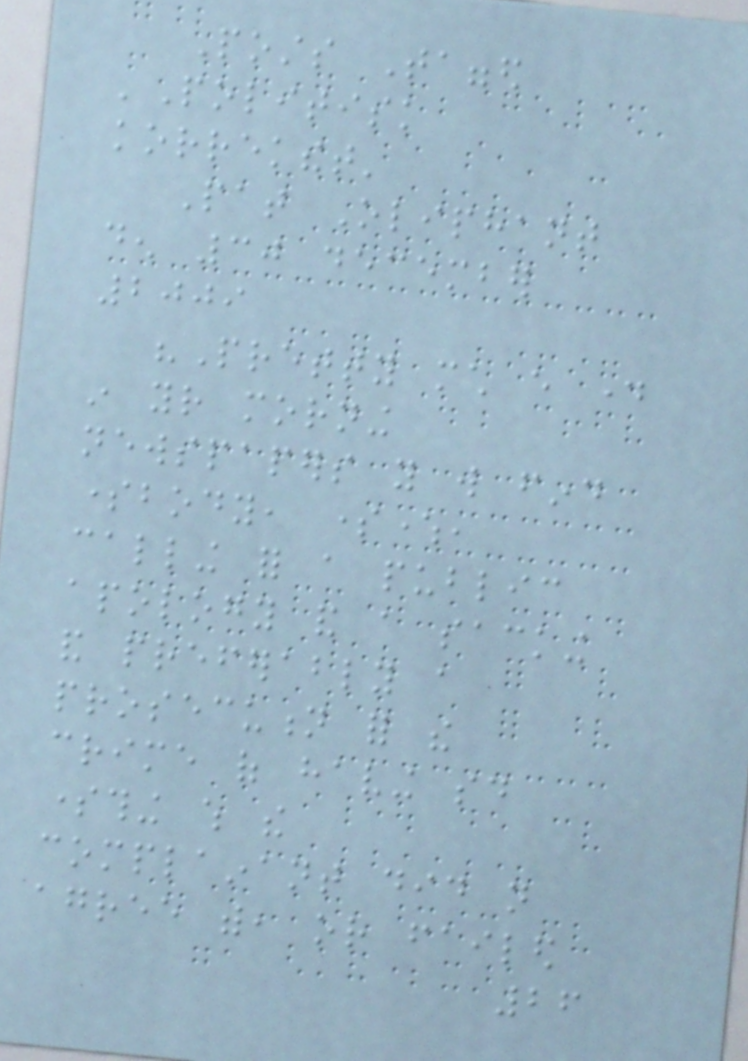Posts Tagged
'Politisk
korrekthet'
Pat Oliphant
den 30 december
2009
"Pretty much every day
in your morning
newspapers you will find
somebody, somewhere,
calling for a public
apology and a sacking
and preferably a
prosecution for the
crime of having said
something which the
complainant did not
agree with, or failed
26
